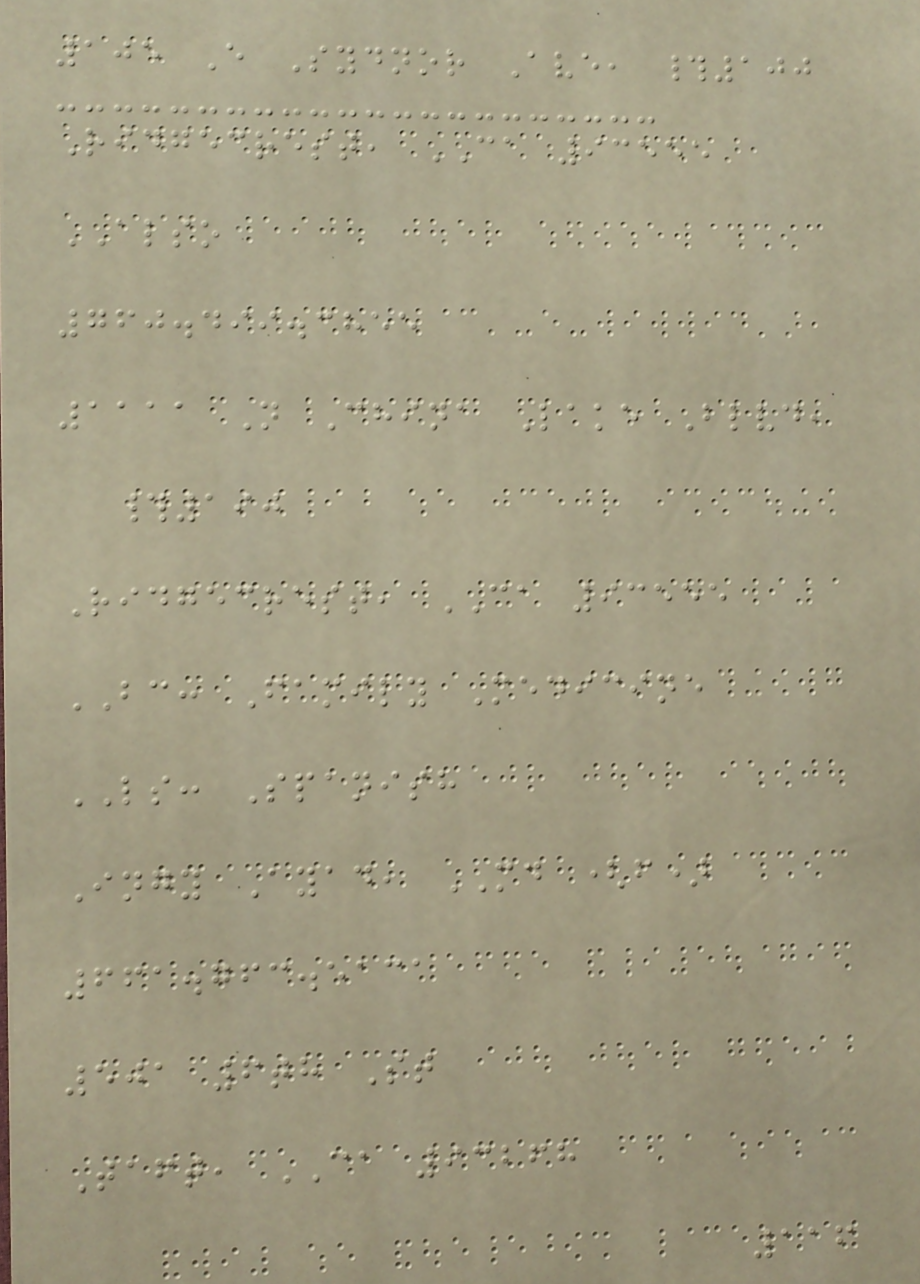105 E Sydnor Ave, #100
Ridgecrest, CA 93555
ALSO
760.499.3855
1111 N China Lake Blvd,
#190
Ridgecrest, CA 93555
BC: Family Medicine
LS: Spanish
Ingy Ayad, MD (f)
661.763.5131
501 6th St
Taft, CA 93268
116
